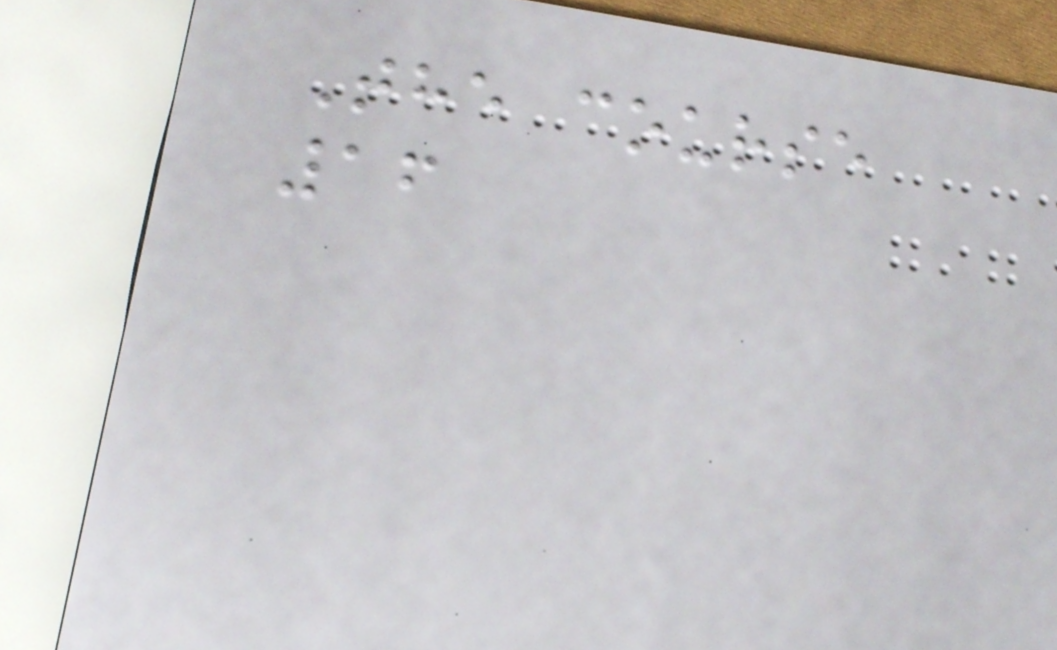The course
16
